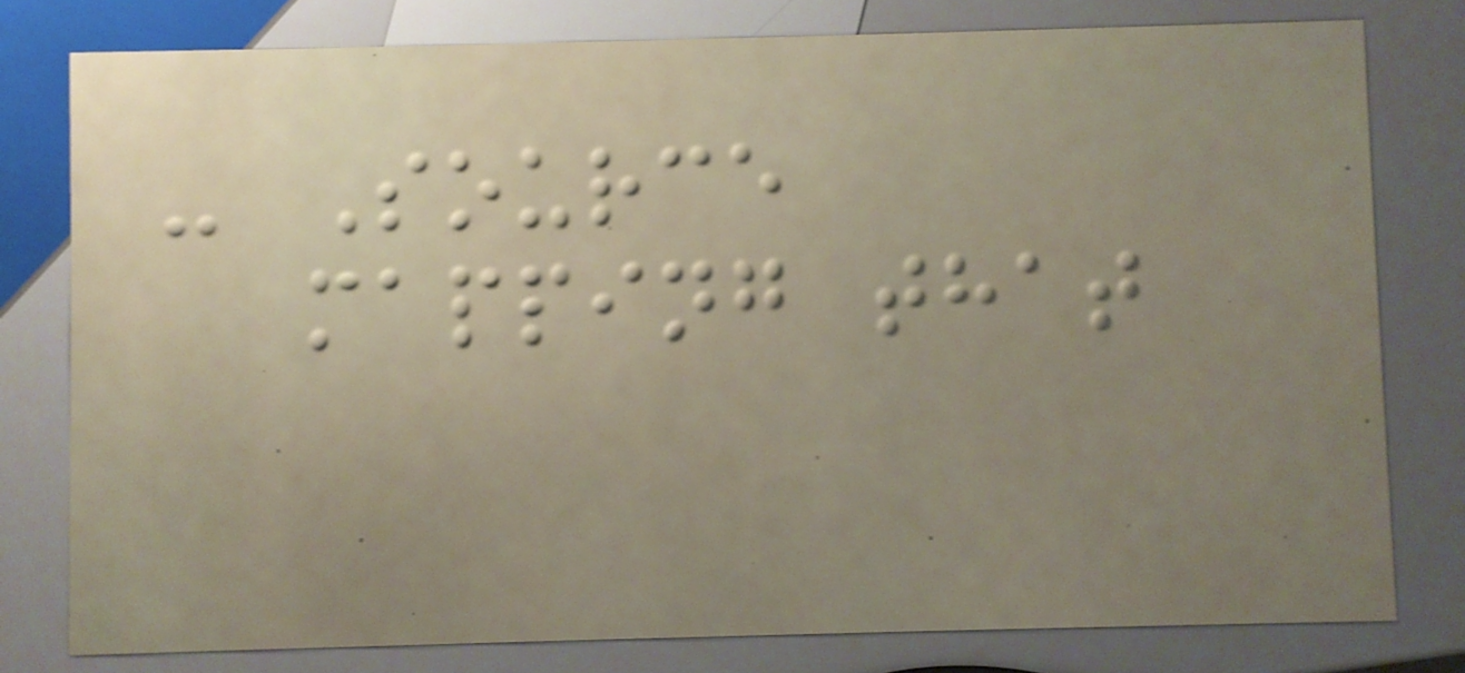- Source
mapping that
